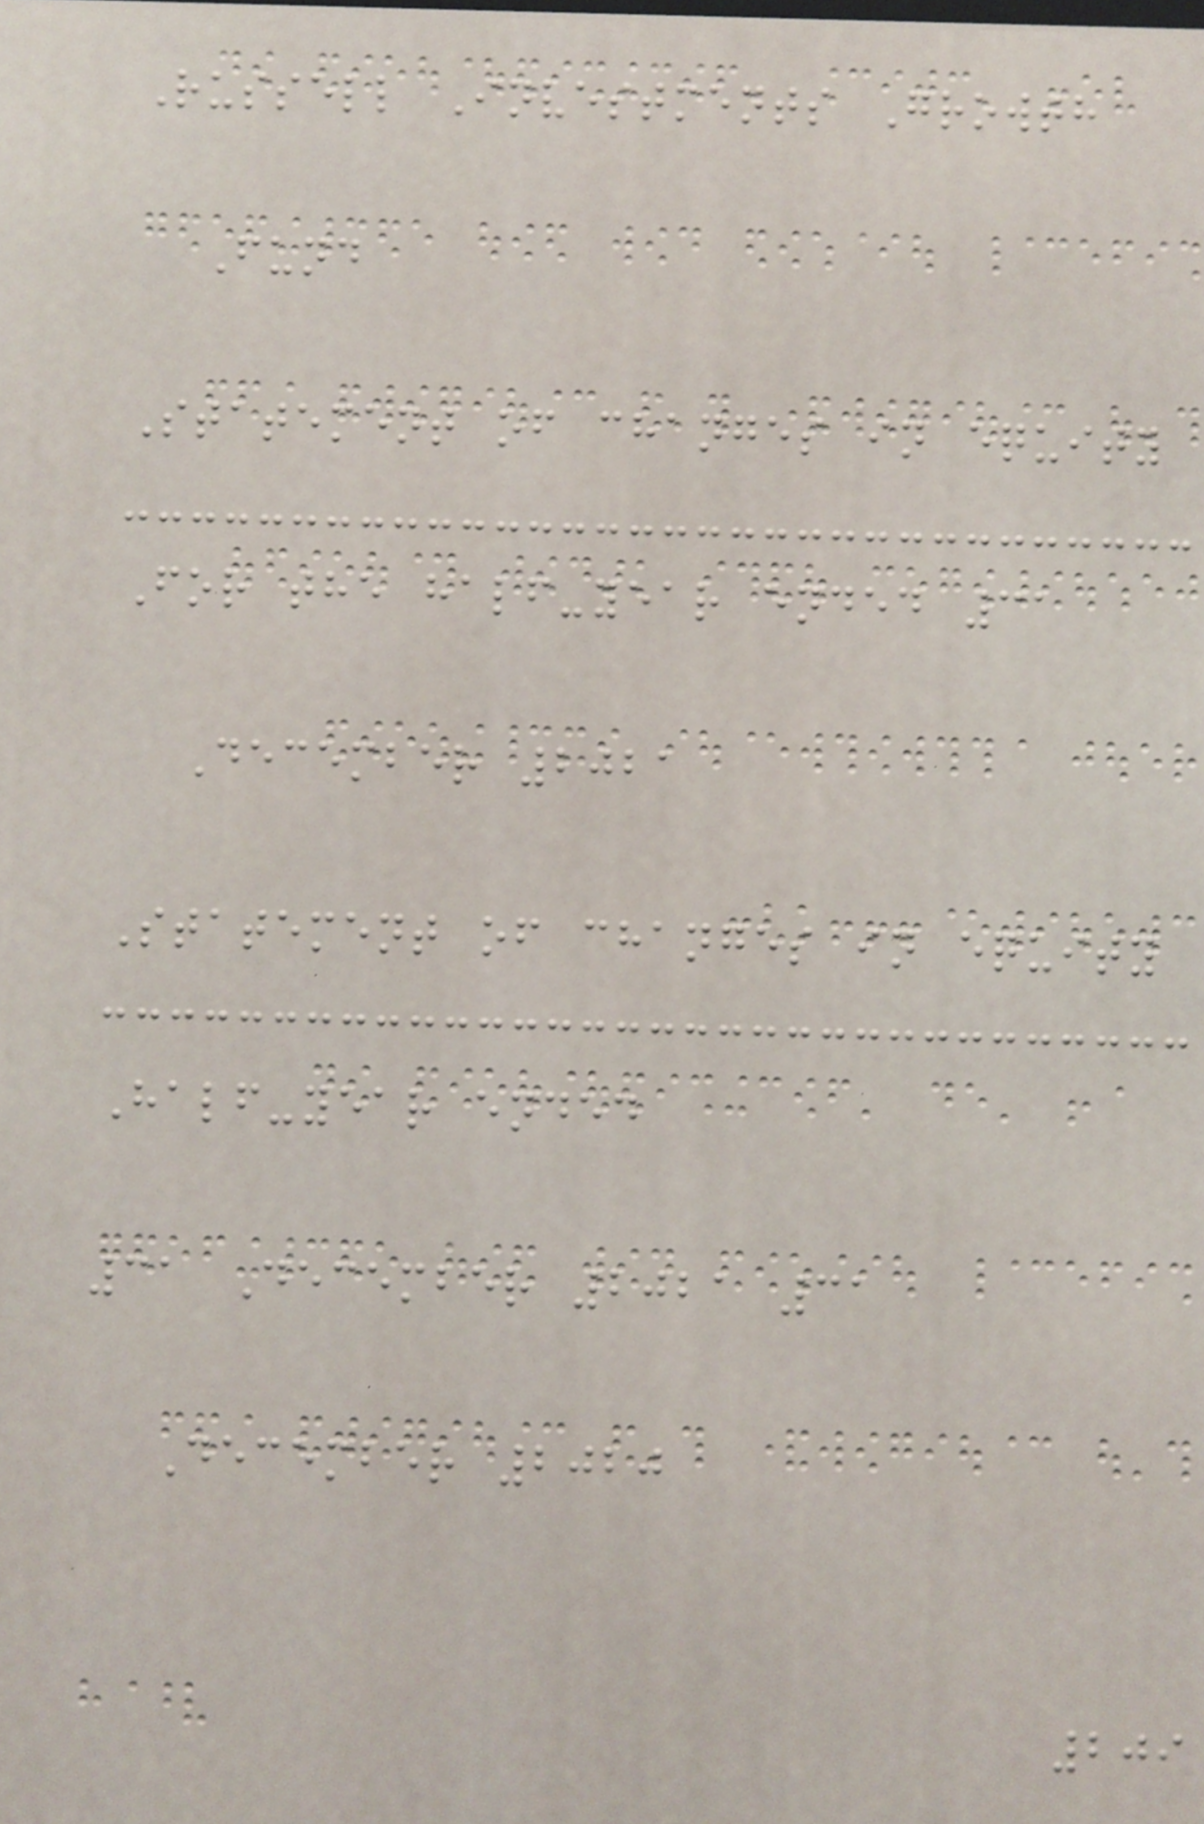Russell Investments Growth
Fund
Statement of changes in equity
For the half-year ended 31
December 2021
Statement of changes in equity
Half-year ended
31 December 2021 31
December 2020
209
